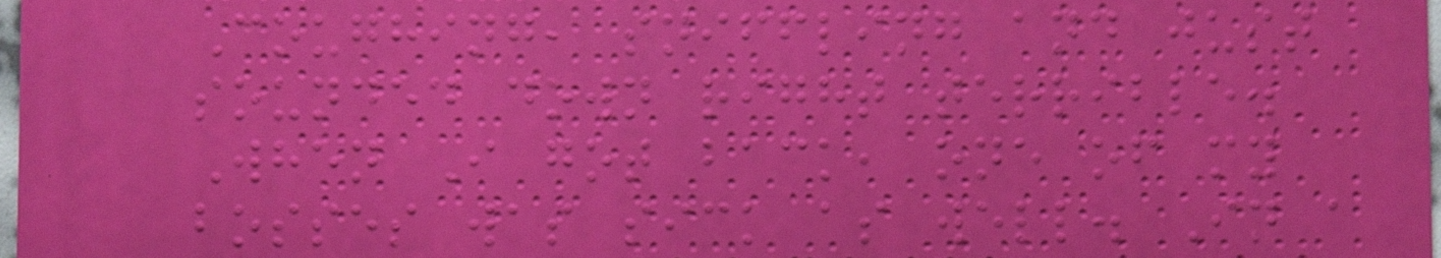Coughing, sniffling and just
sounded down right terrible.
When I got back, one of my
bosses was sick as well. In a
